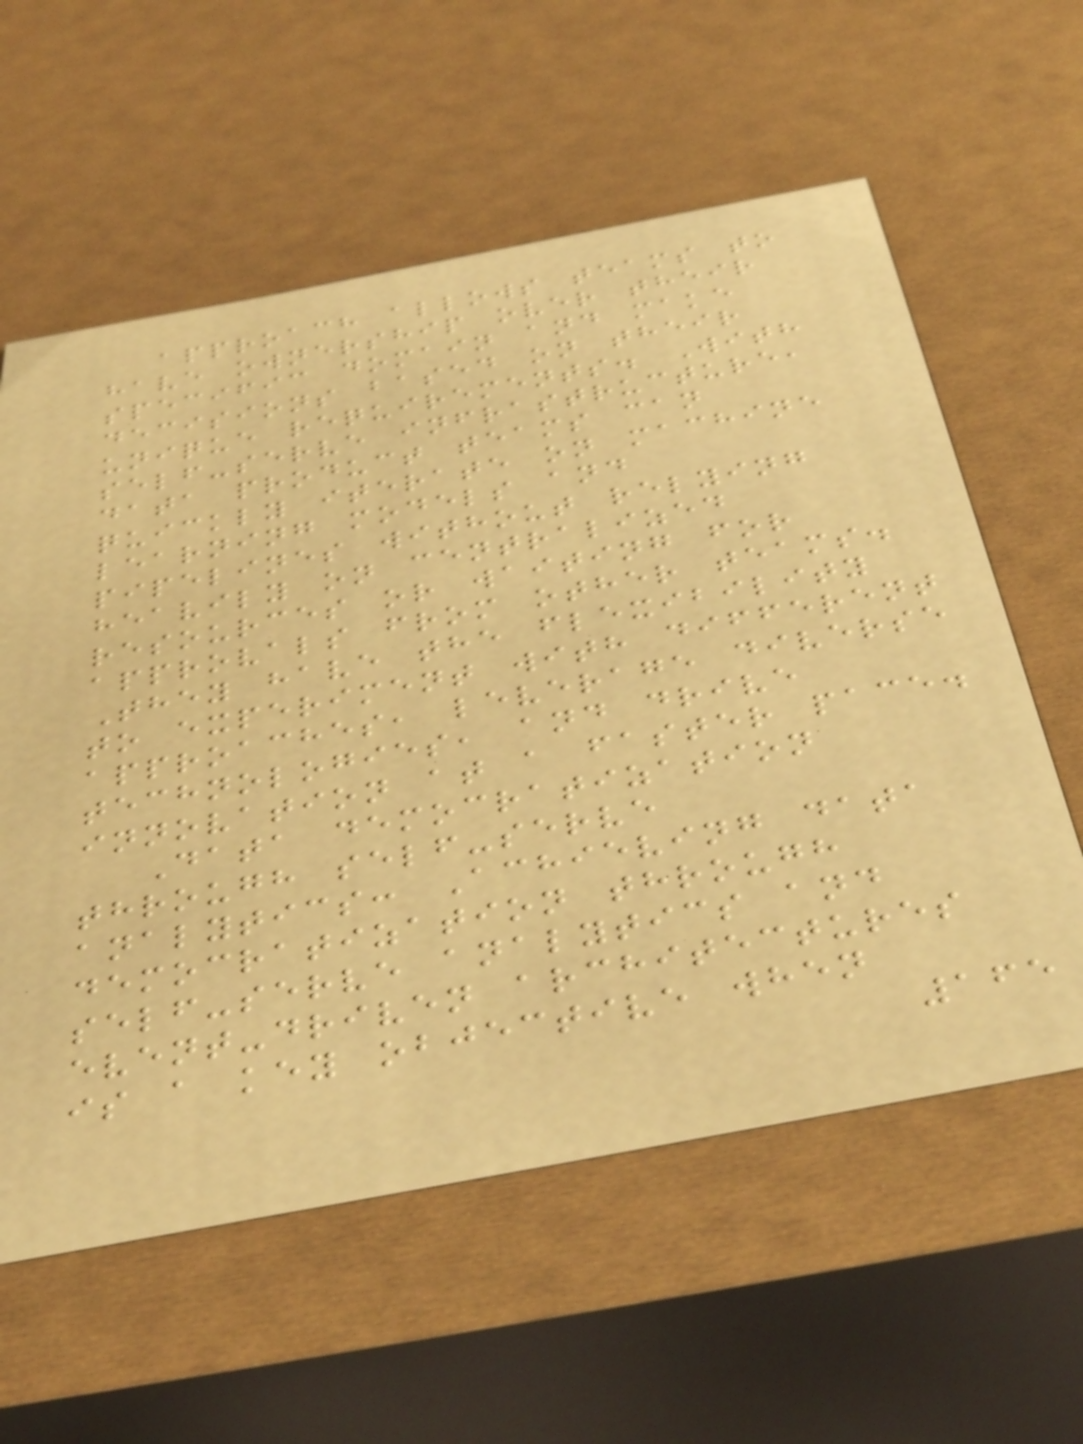approach allows teams to
have ownership over their
specific domain and make
decisions based on their
unique requirements. With
self-serve infrastructure,
data product teams can
quickly iterate on machine
learning models and
pipelines without relying
heavily on centralized
resources or waiting for
approvals from other teams.
They have the flexibility
to experiment with different
approaches, leverage diverse
technologies, and drive
innovation at a faster pace.
Data democratization
through self-serve
analytics: Achieving data
democratization through
self-serve analytics and
event-driven architectures
is a key objective when
165
